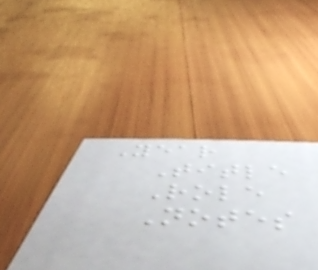Year
Title
Role
Notes
